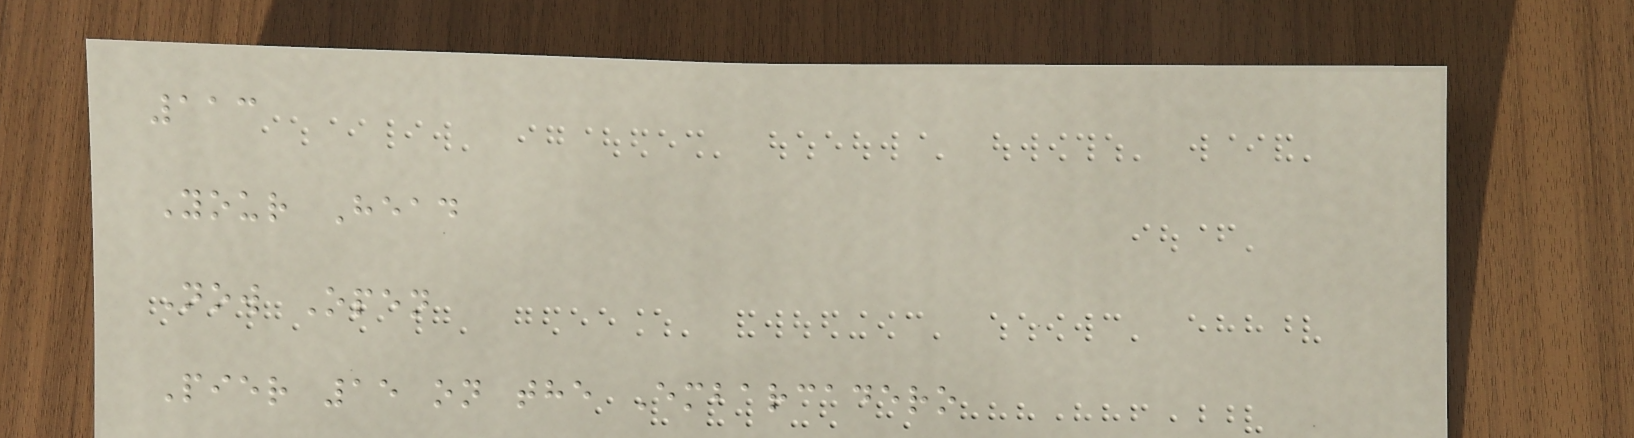113
Your Head
Now Open
Pier 15 on the Embarcadero
